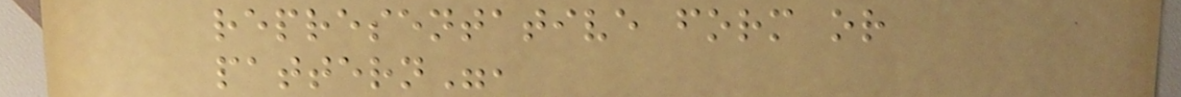representative form or
pattern",
